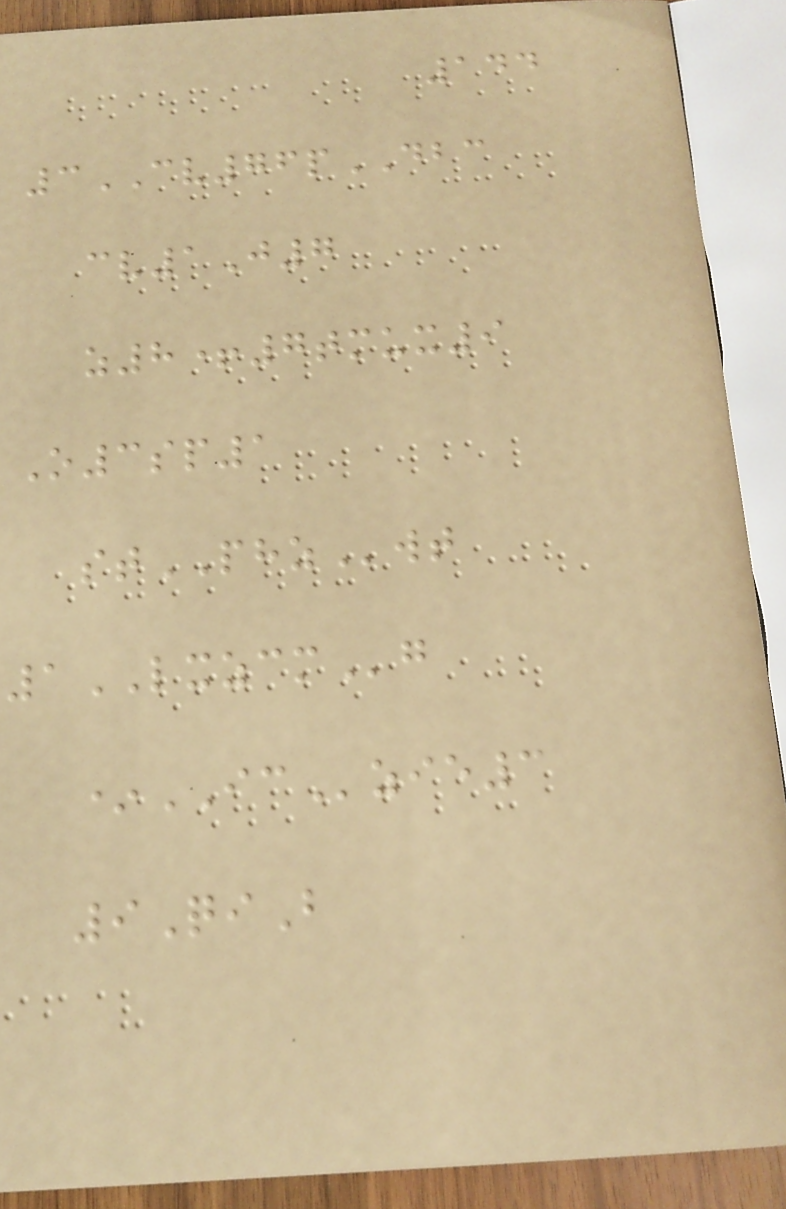144
3CV76pDBC
cv1J7
z8+7tmux9
O3sp1
stPHZwt
1LXZCMg
*ICzie3
9QiB
